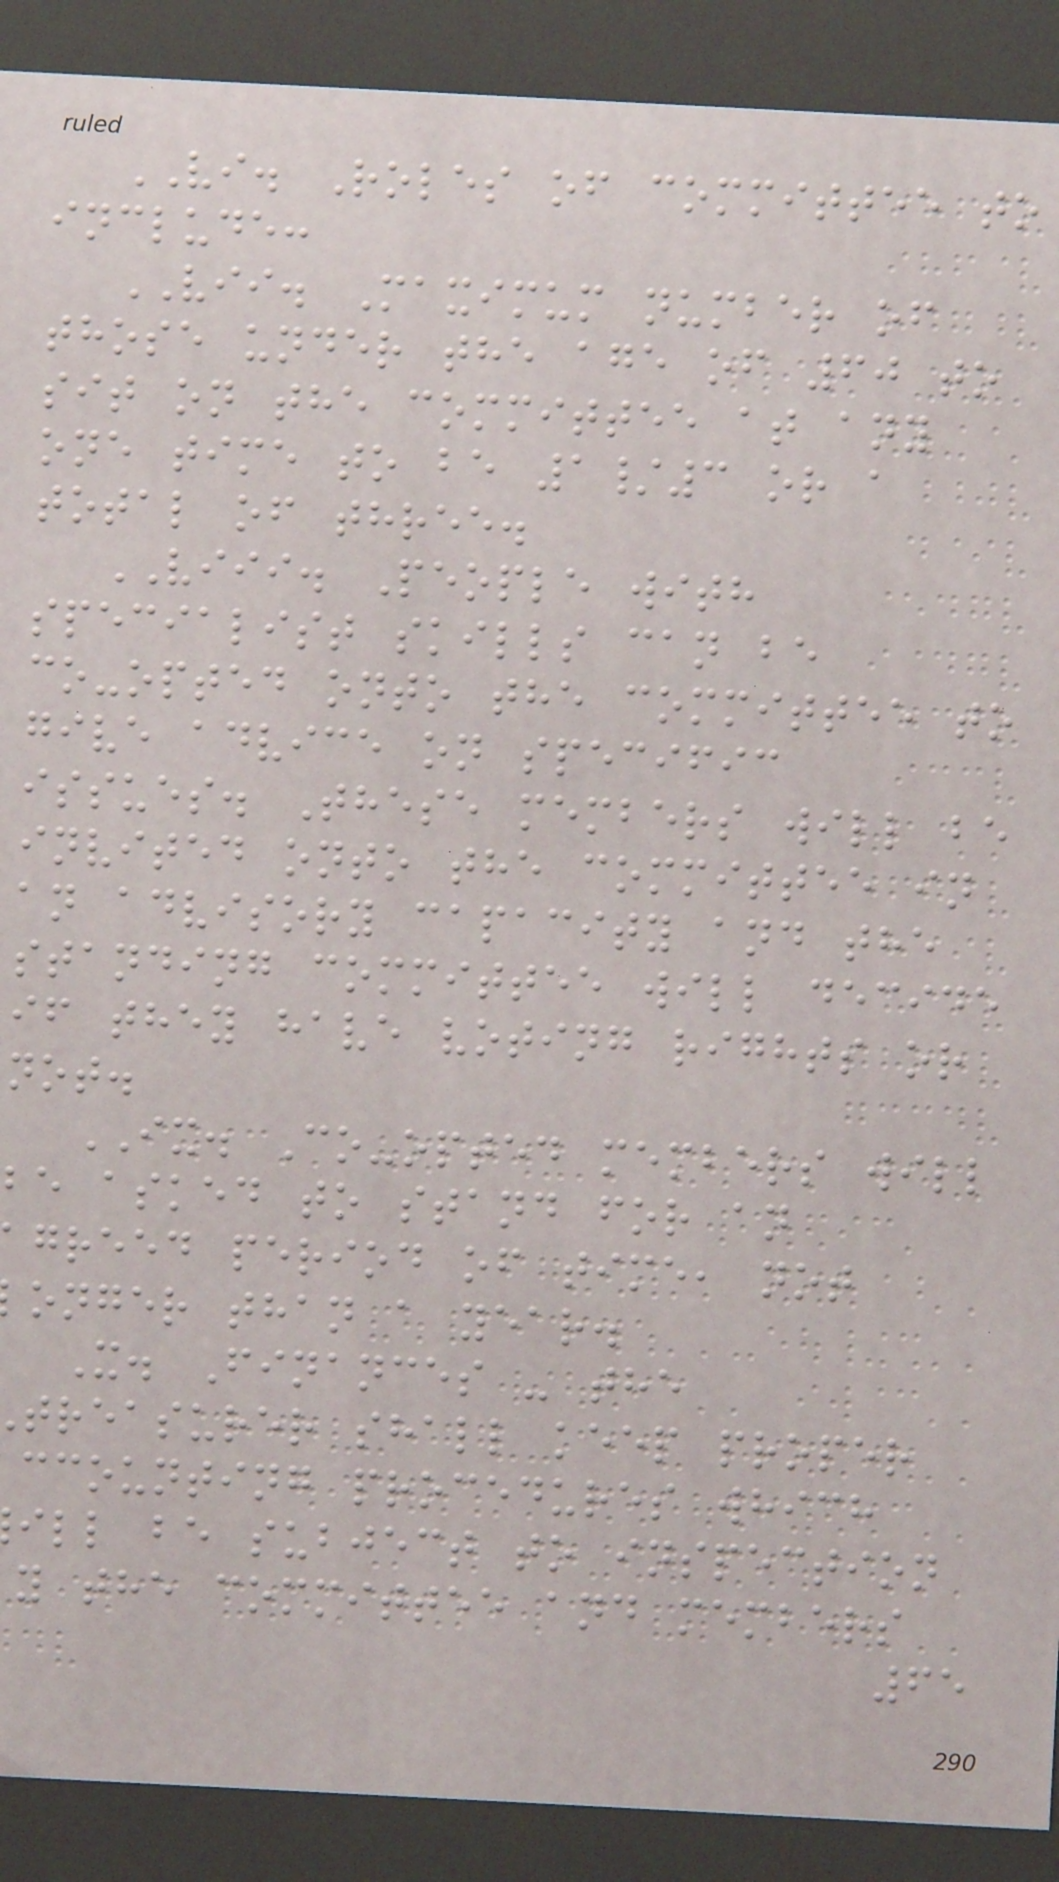VI. Roles of committee to
include:
VII. Maximum number of
those under the age of 60 to
sit on the committee at any
one time to be 1/3 or a
total of three.
VIII. People with
specialist skills can be
co-opted onto the committee to
give advice on specific
issues. These members will be
invited onto the committee in
an advisory capacity and the
standing committee will decide
if they have voting rights or
not.
IX. Co-opted members will
be asked to stand for an
greed period of time, not
onger than a year.
X. Finances - the
treasurer shall keep proper
ccounting procedures which
ill be subject to inspection
y the committee and members
65
